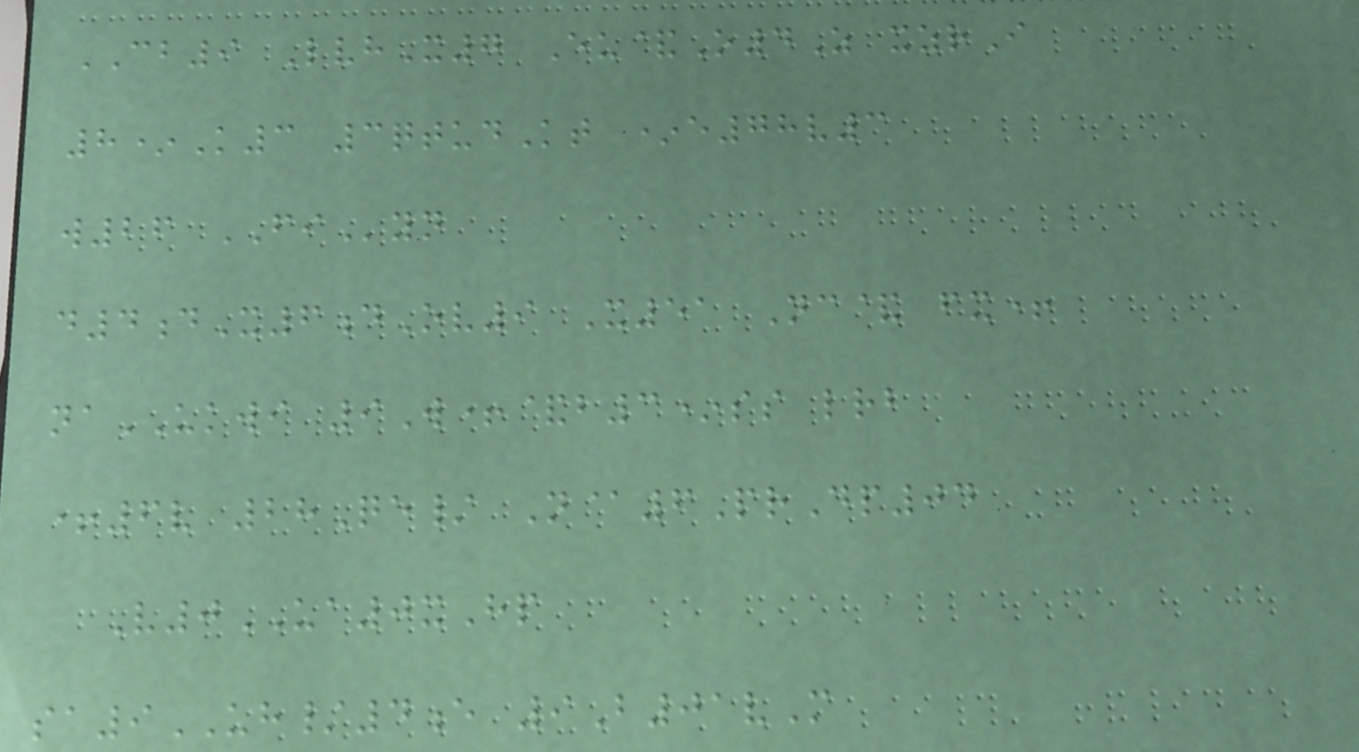CB9 LvhX7 Eu&O4Z xzrI
8*K3 3qtudKt *e78v3
w26 FIyn
d4dX6dOv9 X51 Nc& fx+
naUKWI 9W+&b3*ss lrb
+6v 28Qe/ N@6PrDp04
V0UA0xHp
sa9UH/4e 9B01vM
